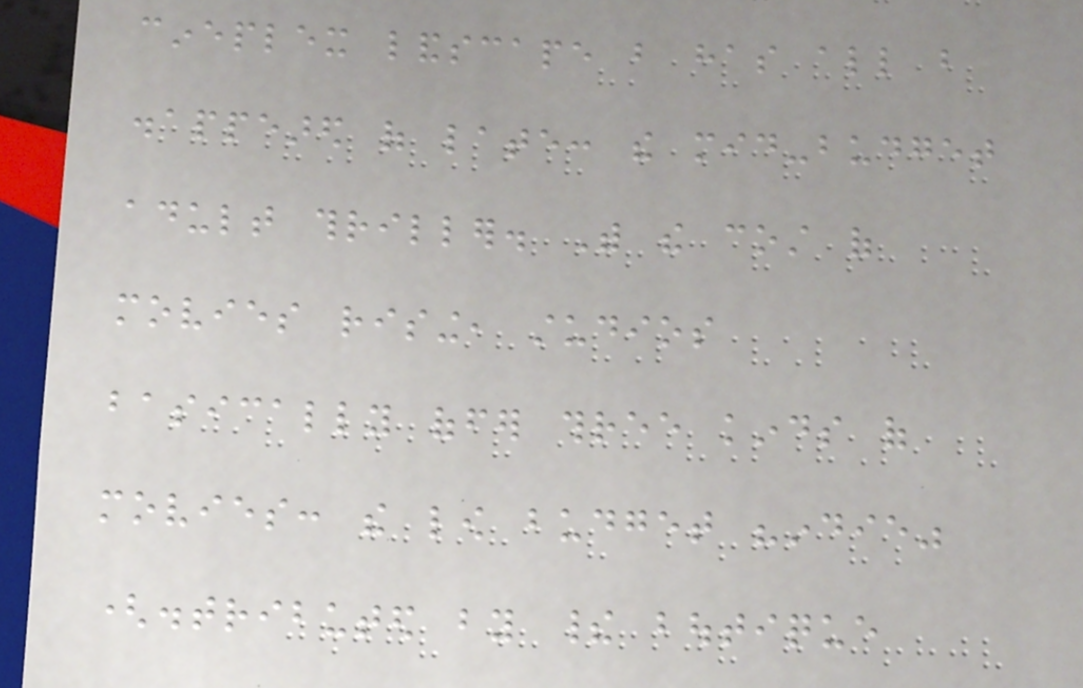cineplex landscape but has all but
disappeared of late: the mid-budget
adult thriller. With the cost of
movies rising, studios
basically offer three kinds of
movies: the low budget "indie"
(distributed by their boutique
